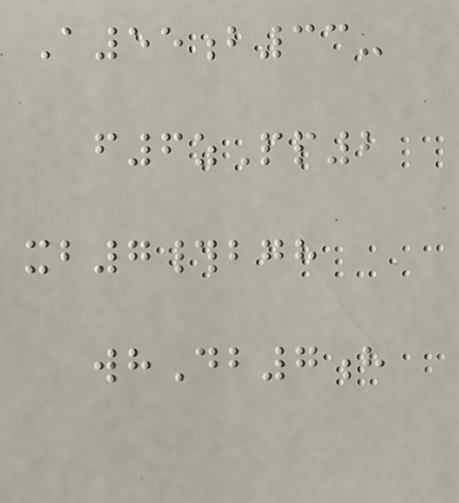A55b33-
f6zPp2
xb7#bgh
whDb7h
